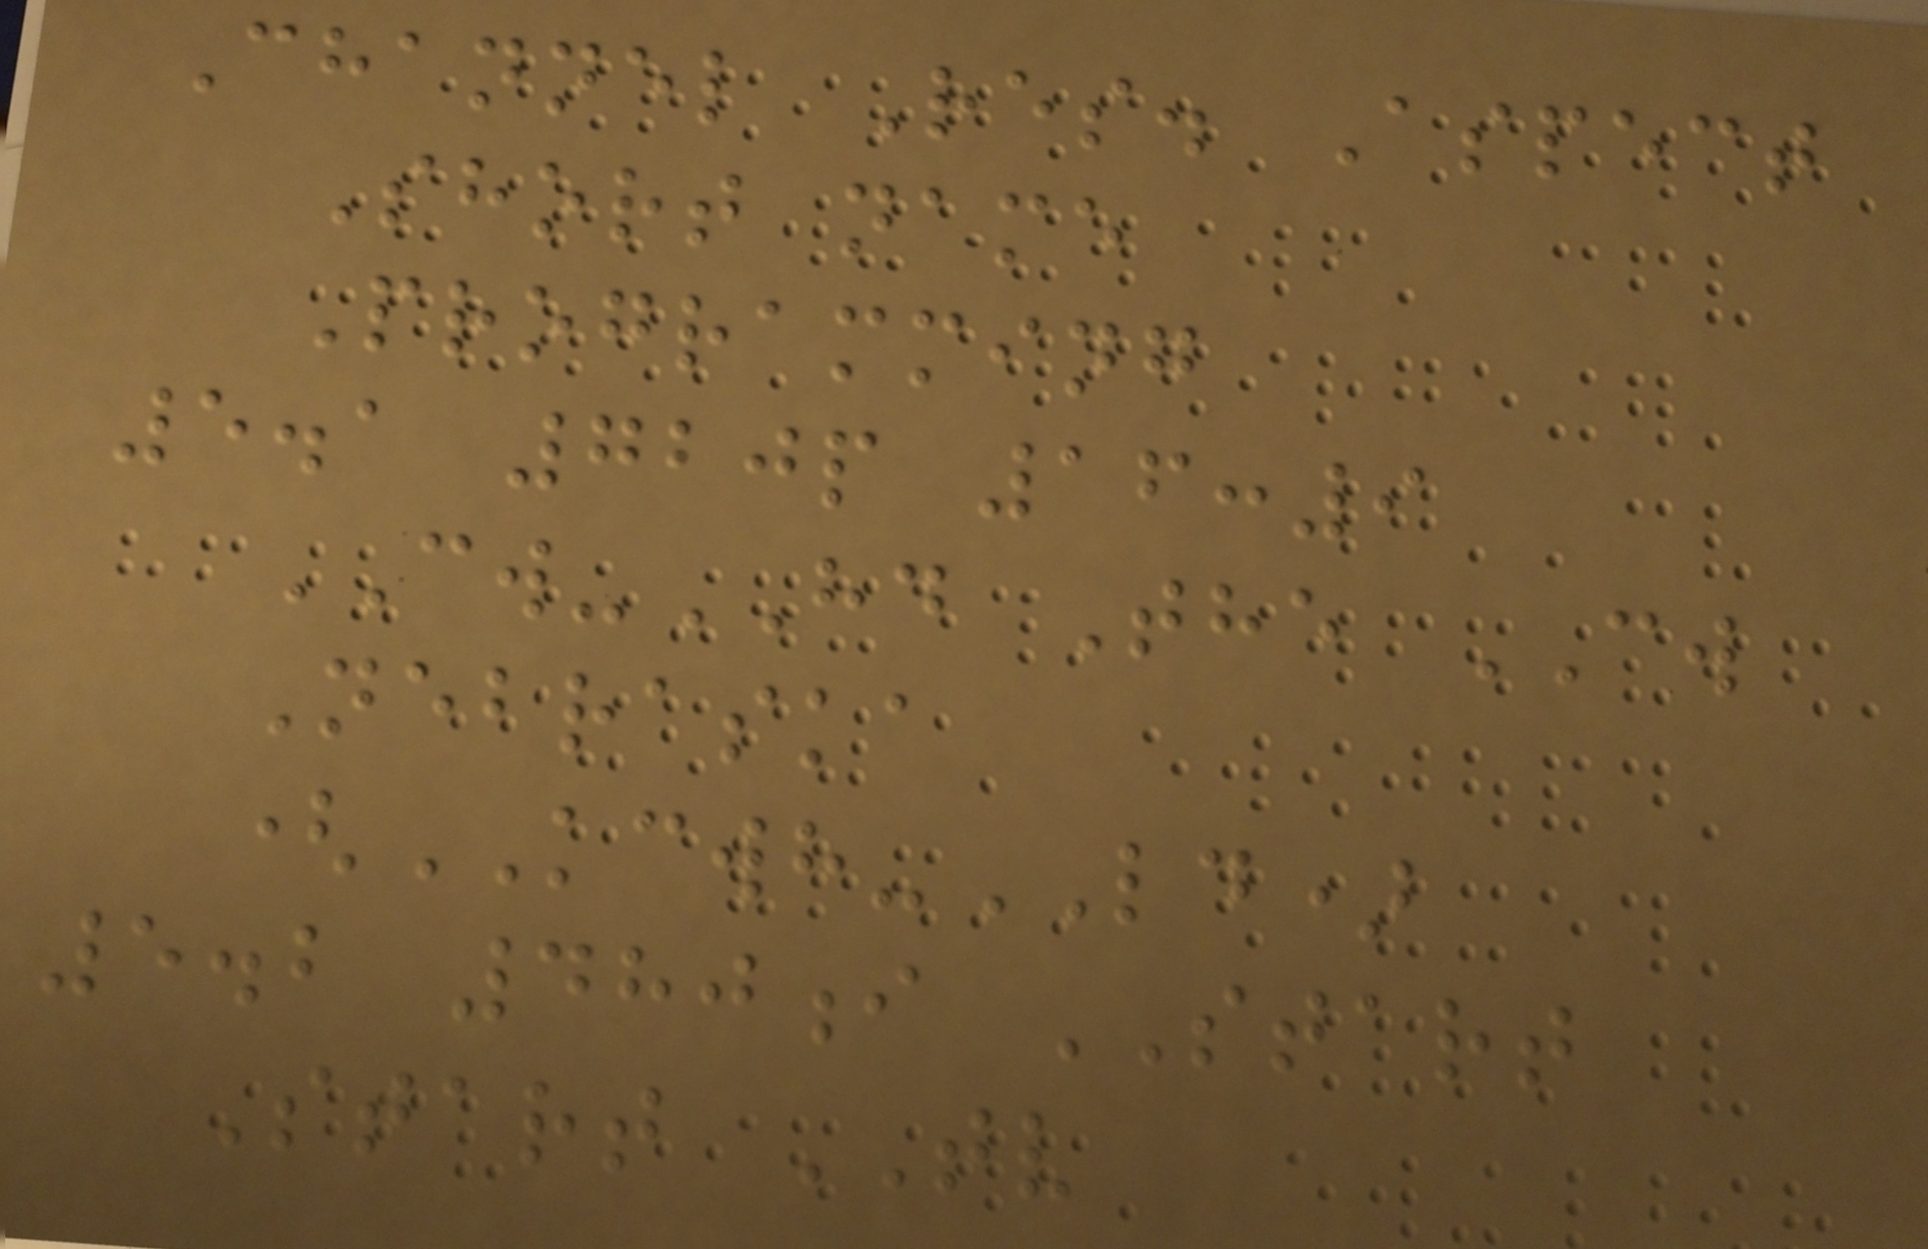Channel Res. Aspect
Short name
Programming
5.1 720p 16:9
CW-HD The CW
Nebraska
(KCWH-LD)
5.2 480i START
Start TV
